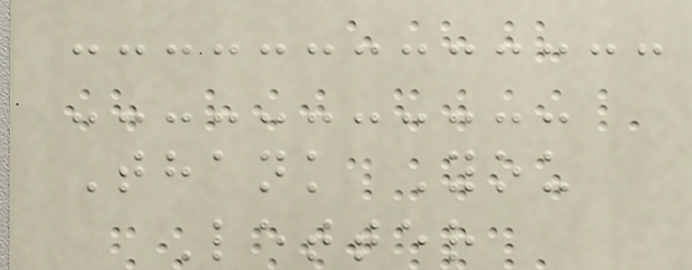Thank You
Letter
